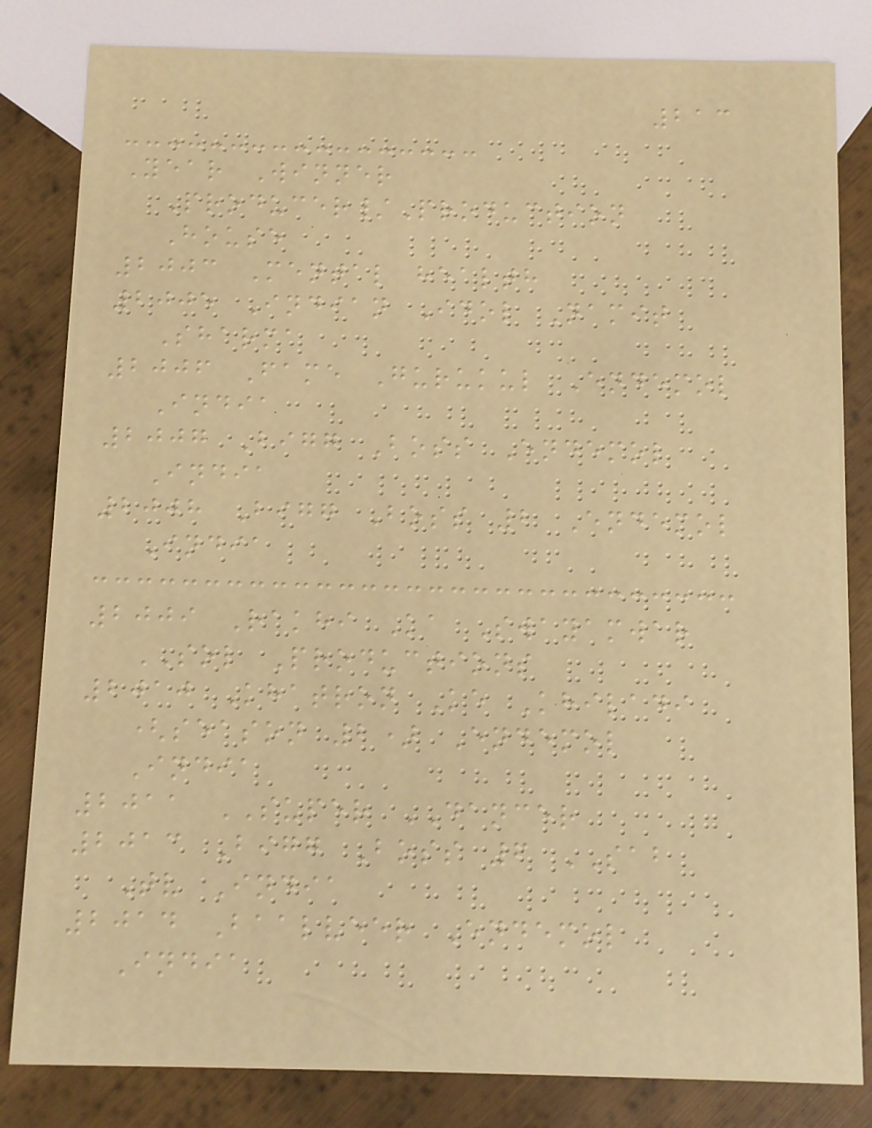213
Year Winner
Producer/Production
House
2003 Mental health
2005 Indian Idol Namit
Sharma
2006 Fame Gurukul Endemol
India
2007 Bigg Boss Endemol
India
2008 Bigg Boss 2 Endemol
India
2009 Rakhi Ka Swayamwar
SOL Productions
2010 Khatron Ke Khiladi
(season 2) Endemol
India
2011 SUPER DANCER
2013 Bigg Boss 6 SAB
Tv India
2014 Baalveer Endemol
India
